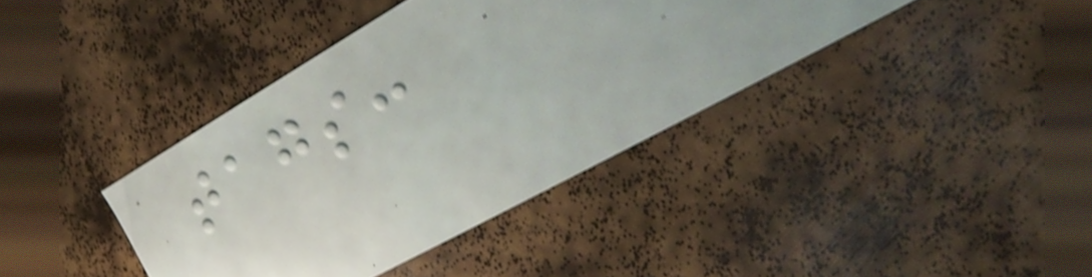tags:
